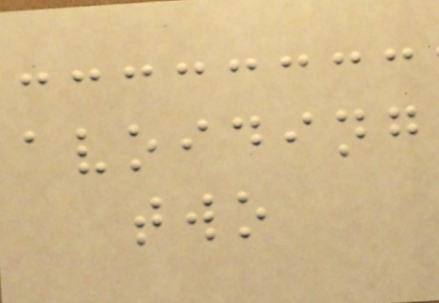avoiding
two
